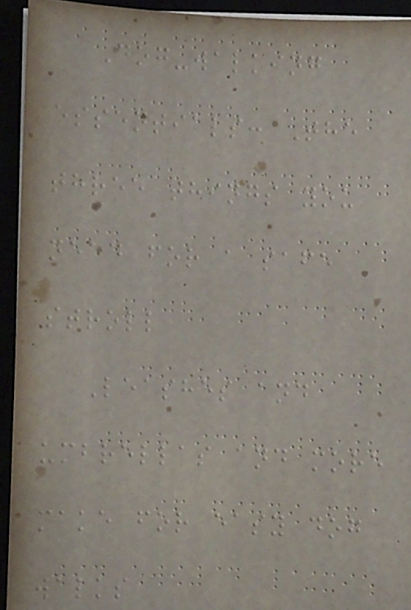Dog-walking
essentials: The
three things you
need for a safe
stroll
Leashes and
umbrellas and more
make for easy dog
walks
